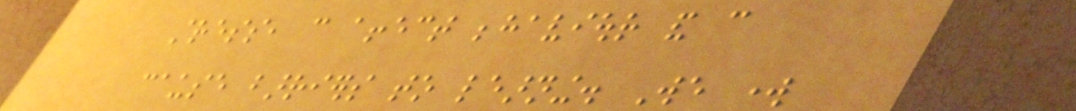stress, can affect behaviour and can
cause barriers to learning. We work
